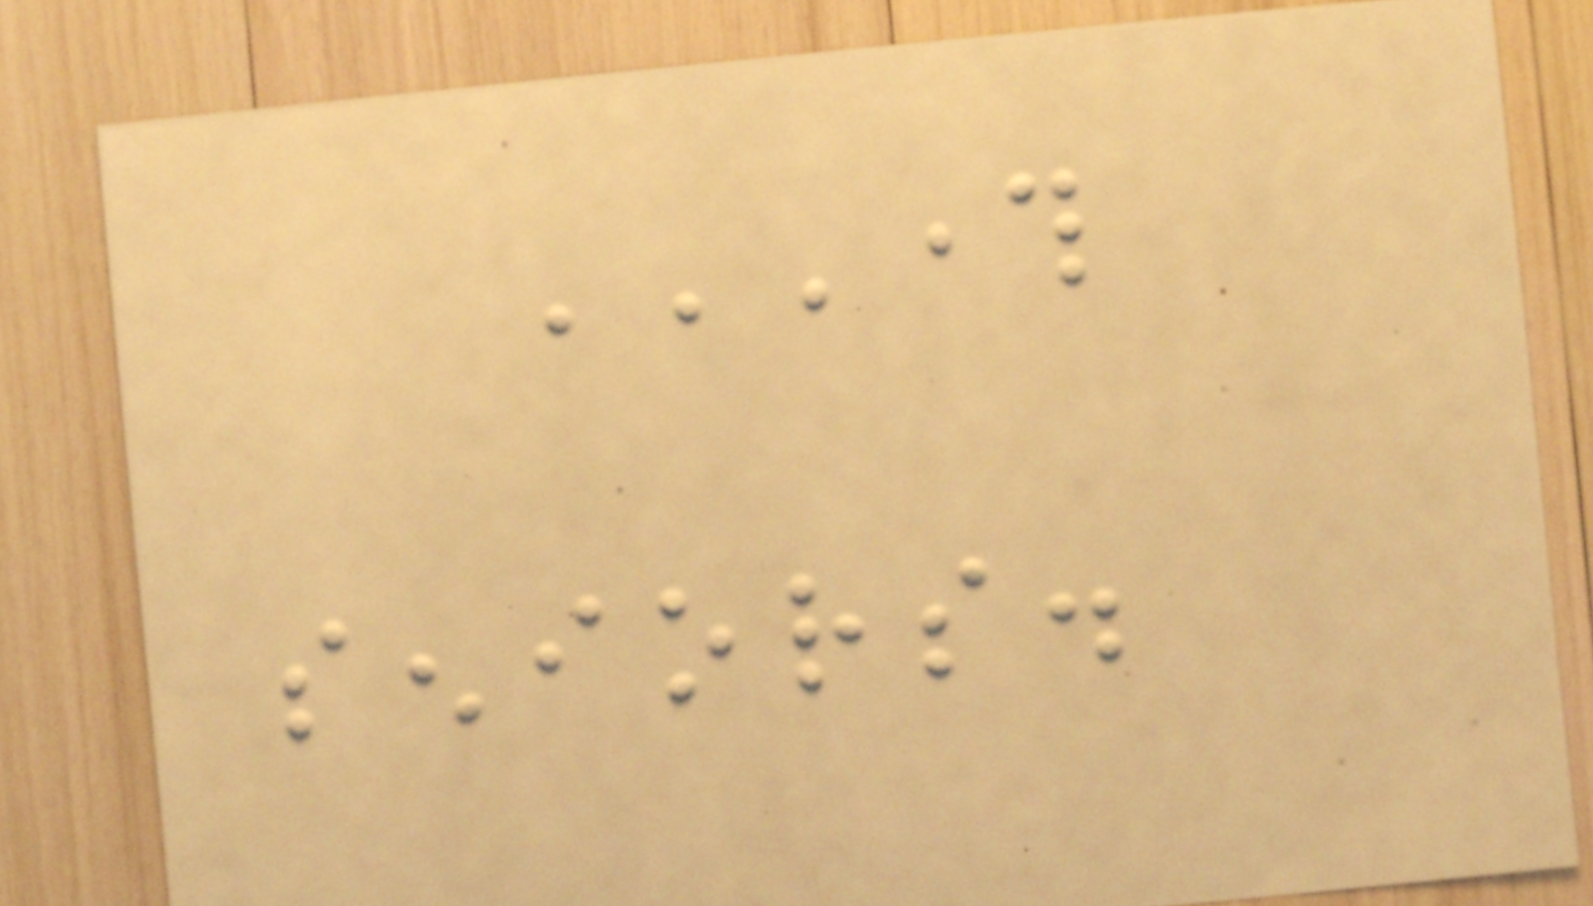THROUGH
SENIORS.
